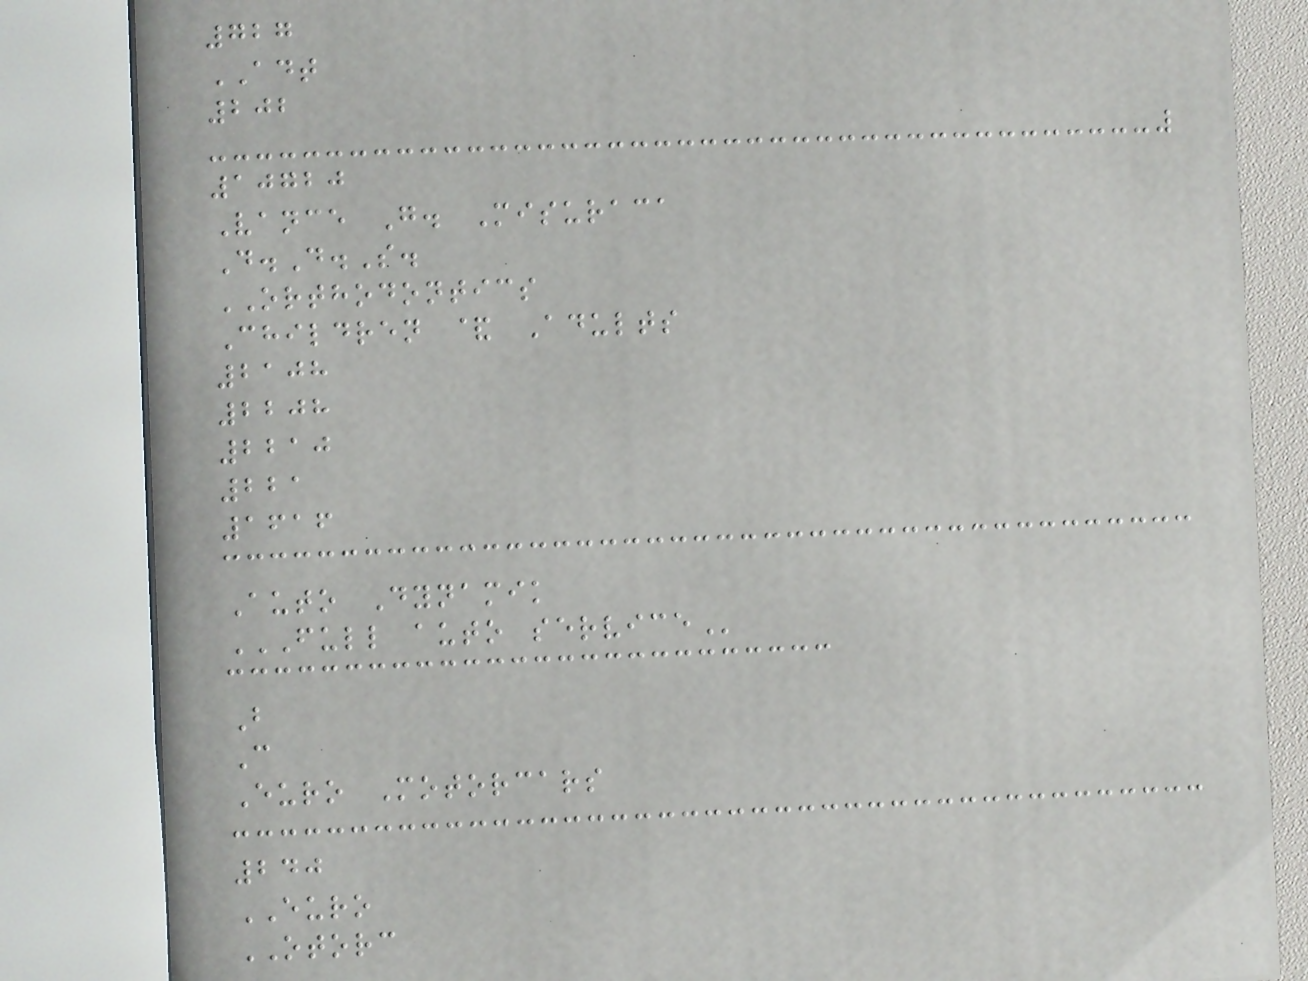727
ADT
202
10720
Vance G. Misuraca
D.D.S.
ORTHODONTICS
Children & Adults
2108
2208
2210
221
1616
Auto Dynamik
FULL AUTO SERVICE
B
C
Euro Motorcars
240
EURO
OTORC
